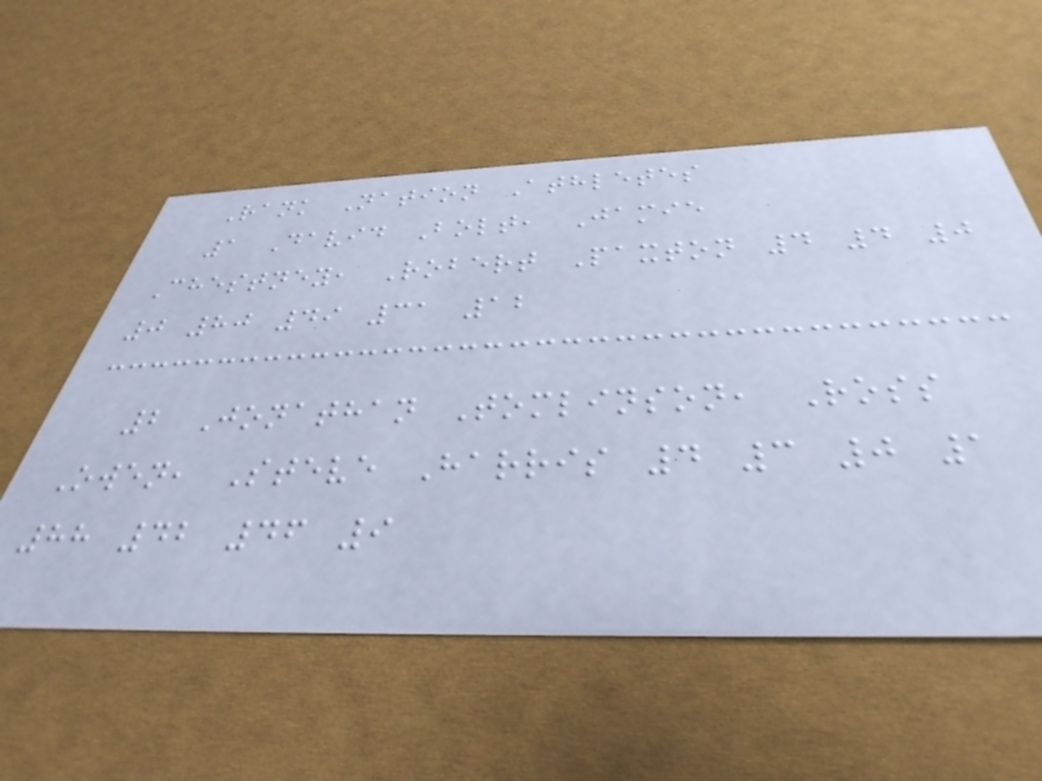Rank Nation Athletes
1 David Bolt, Jamie
Chestney, Robert Paxton 4 4 0
0 80 49 31 12
2 Jonathan Tomlinson, Ross
Owen, Steve Harris 4 3 0 1
88 42 46 9
